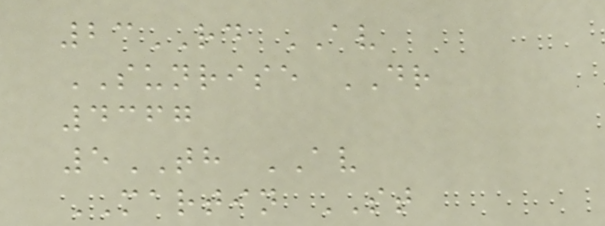23RD AV
SUNRISE DR
4367
5TH AV
MARTIN ST
